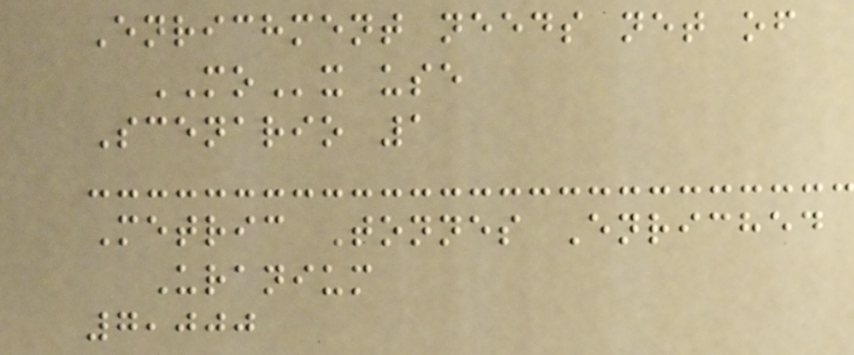Enrichment needs net of
MOx use
Scenario 1
Metric Tonnes Enriched
Uranium
7,000
